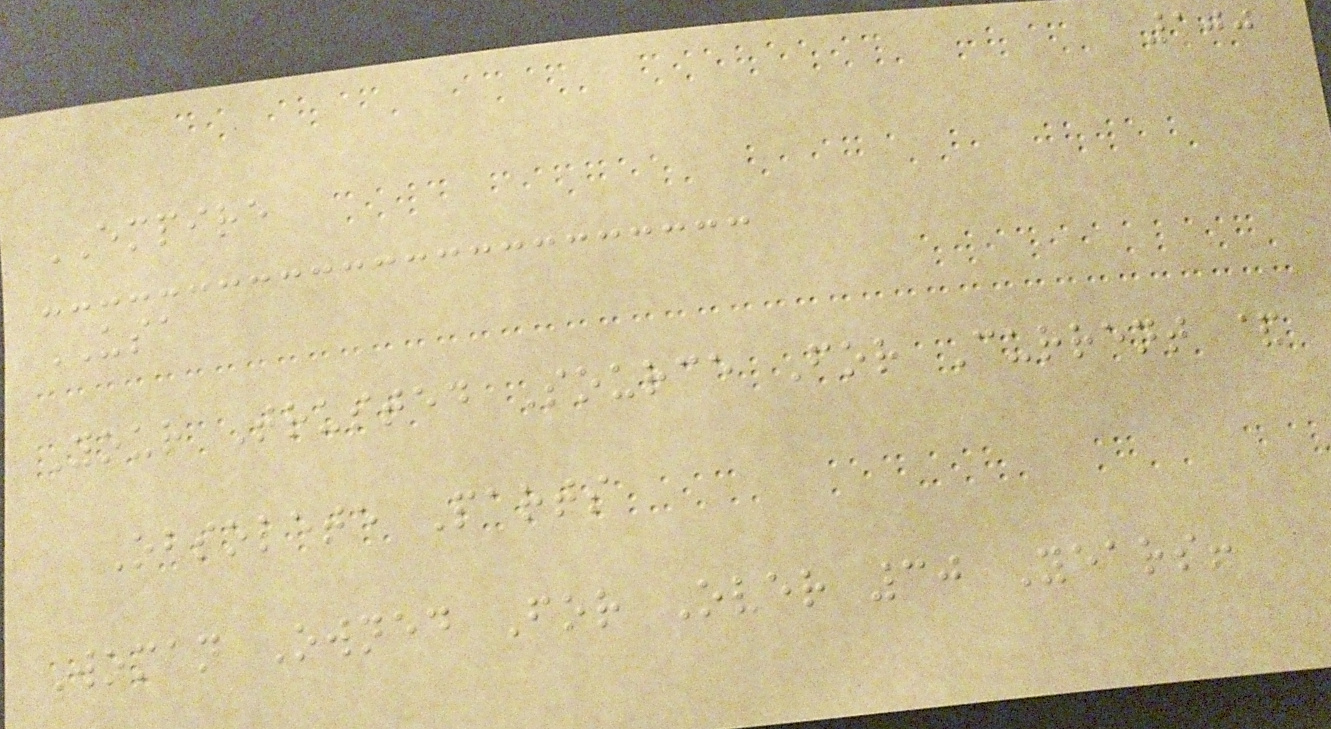100
EMPIRE
USA
Your Trusted Source For Current &
Obsolete Parts
Woman Owned For Over 30 Years!
